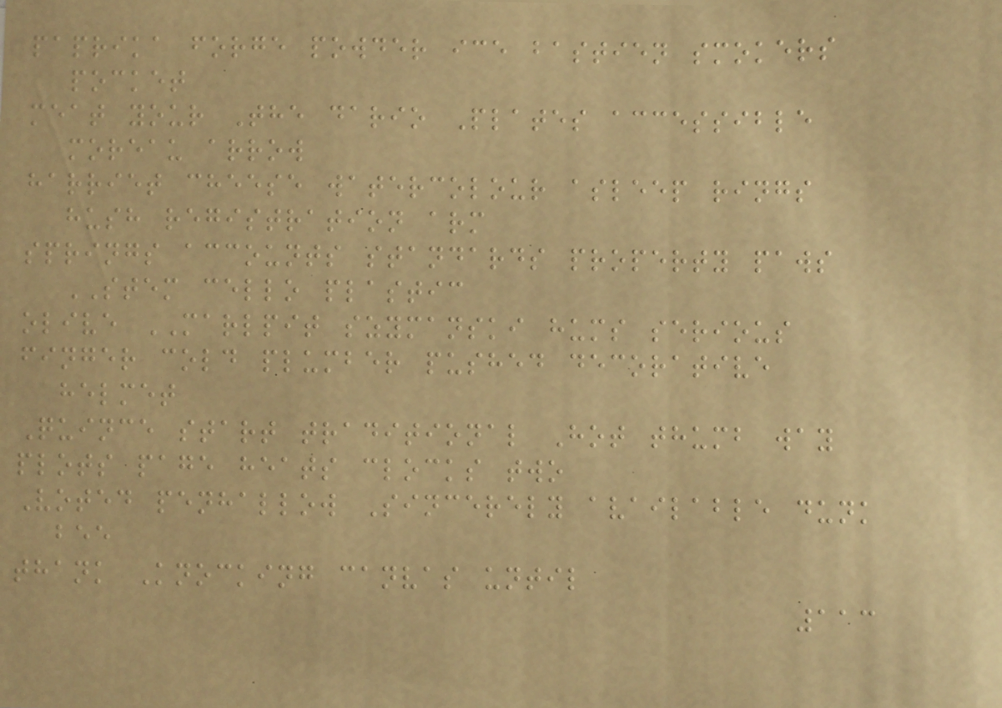paprika forge powder ice bastien smokers
pocket
meat your The dario Plates accessible
moreau arrow
harriet cheese watercolour asleep rings
hush registration arm
springs accounts standards property paws
STEM cello plastic
olive MARLPIT szymanski hums serious
finger cold plumber pushed decorative
helmet
Quince start traditional Hot thumb way
plots page heats clocks two
Voted penhallow Sincerely available dunk
bee
thank Knocking canvas until
113
